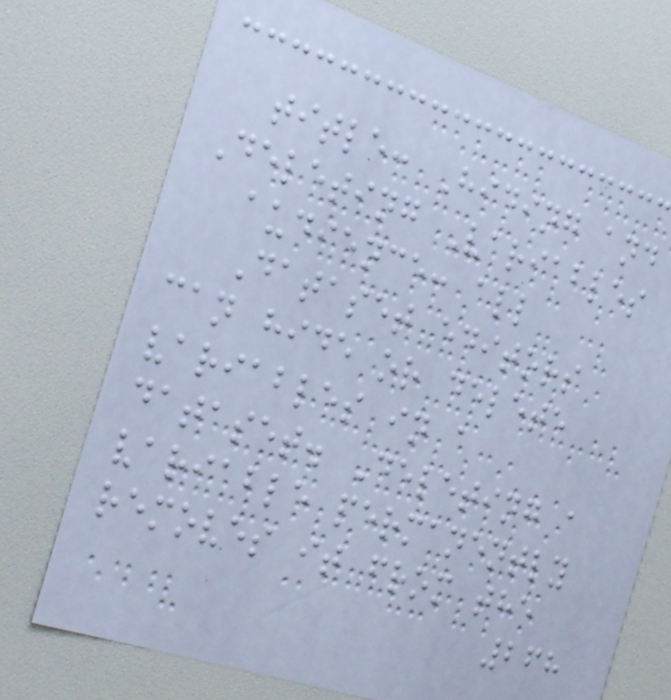title: Hiding and
Deleting Variables
audience: all
Dataset editors
can hide or delete
variables in a
dataset. Deleting a
variable permanently
removes it from the
268
